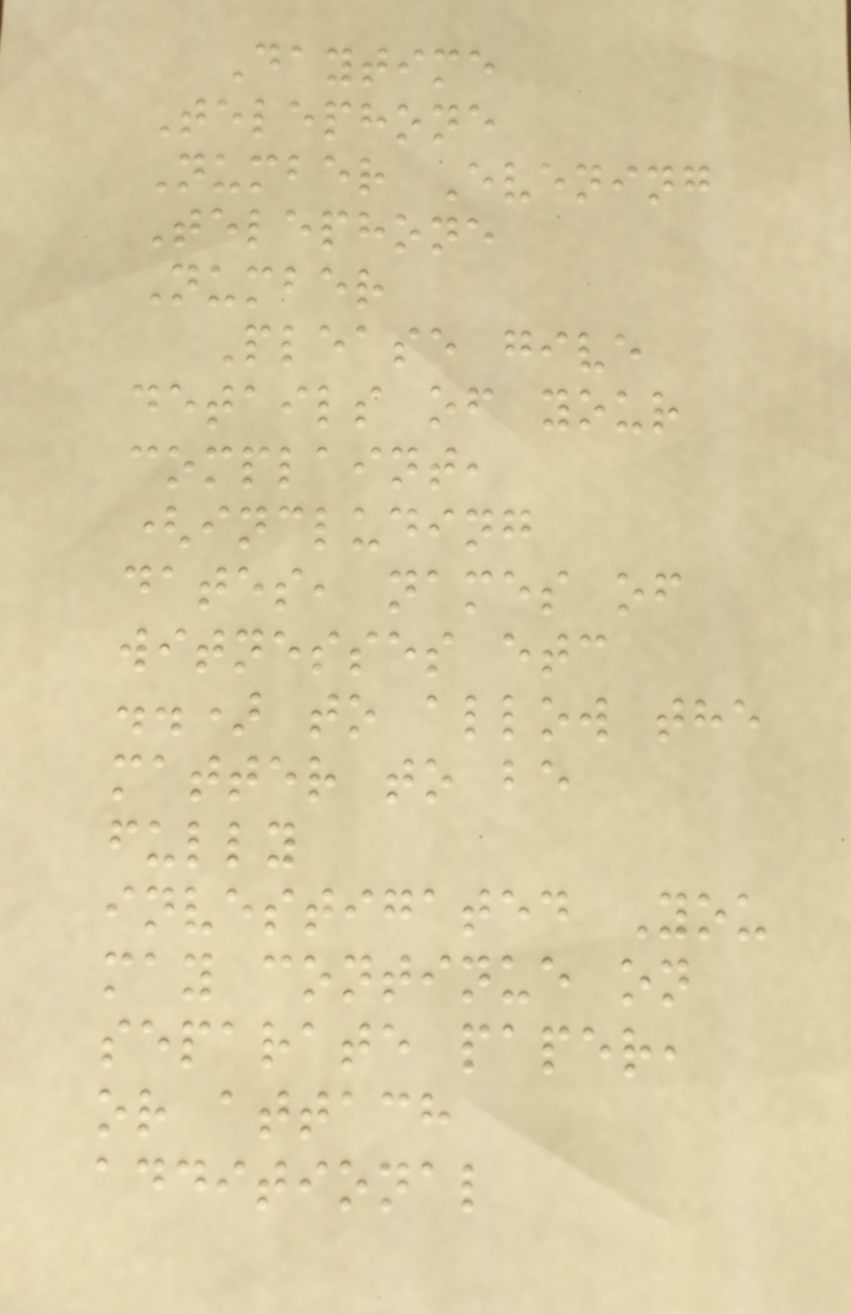Daytime
Telephone
Number Evening
Telephone
Number
Please give
details of your
complaint,
(including
dates, names of
witnesses etc
..) to allow the
matter to be
fully
investigated You
may continue on
separate paper,
or attach
additional
